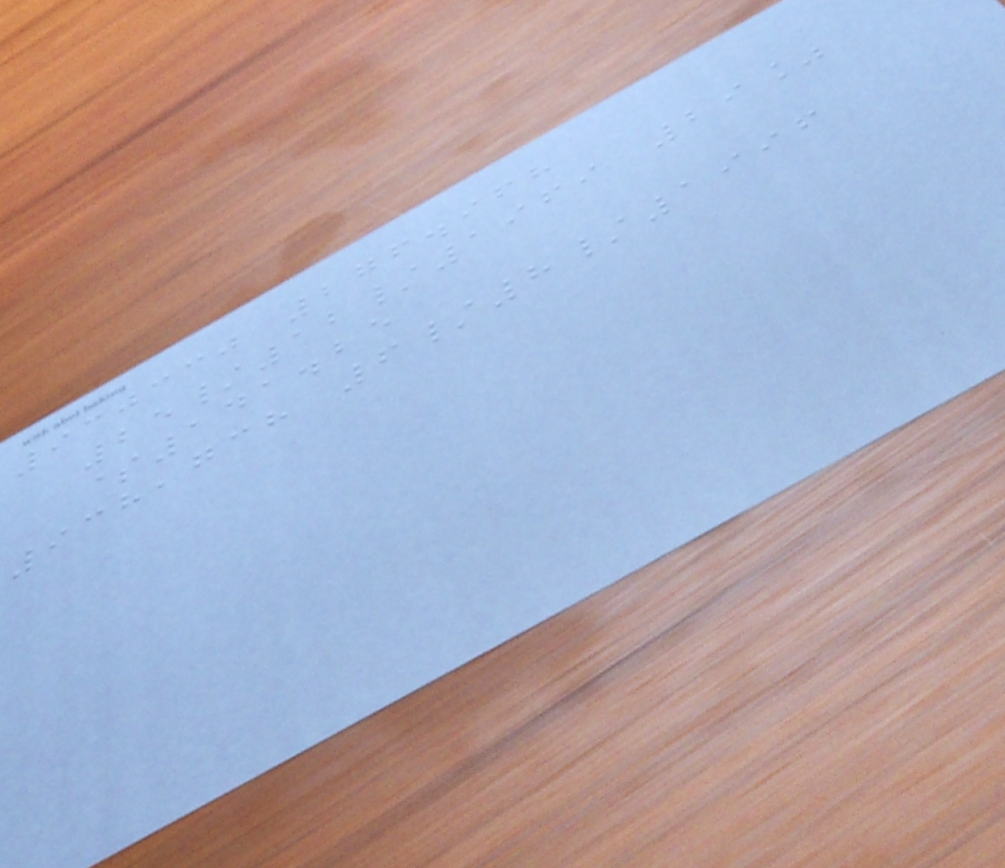930330 276.968
25/12/1969 29%
$141.25
938,738 6/8/1996
